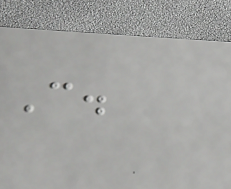C.
